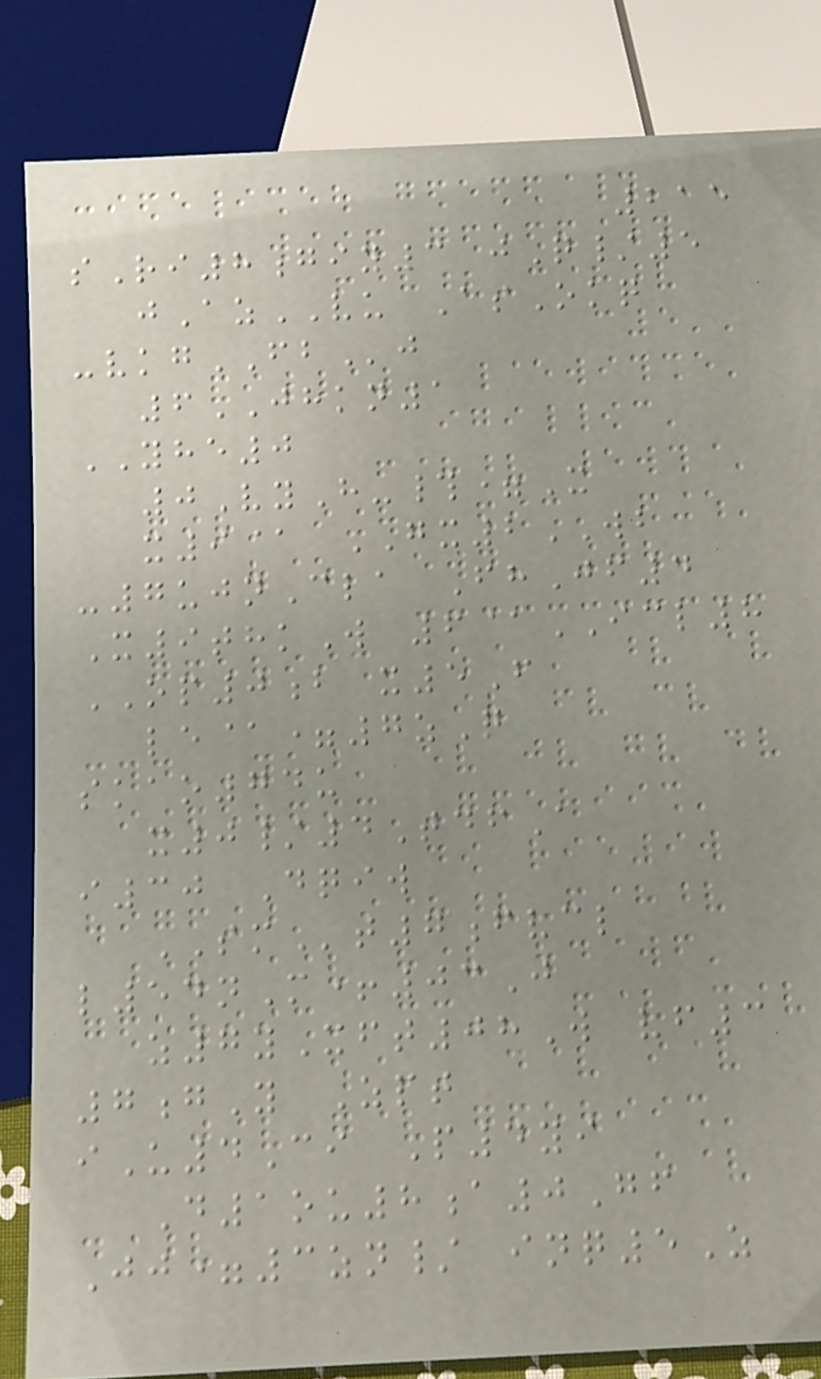215
sRi8giy3 jQ/5
jAzVU AsOkq
-vkgFBj
6JHKN1
YHE0
0VyH-#=X
x9@ GX2WB
-7ujnCla FhJf4
X9thkW 6@ICL8
OP0b x5F
le@=7zQ
skao74u
x0/4TdfA
i30 Dqiw
SMt7fvcl
l54nM+03J
z7yXft08W vf3
7gY Zpt
iU4Ci P4yi
D1ou8a0Gf
Jj=3zn/ inq5Z
